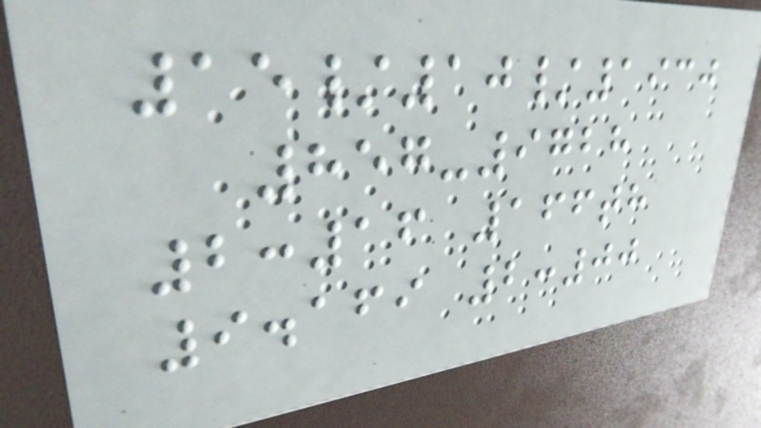15/10/1930
857-9728
2:16 166th
9.169 2:00
